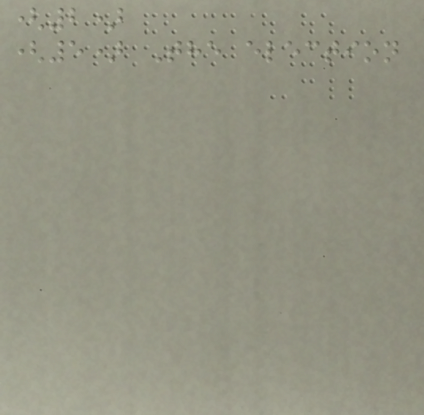(2)
(5) The election
